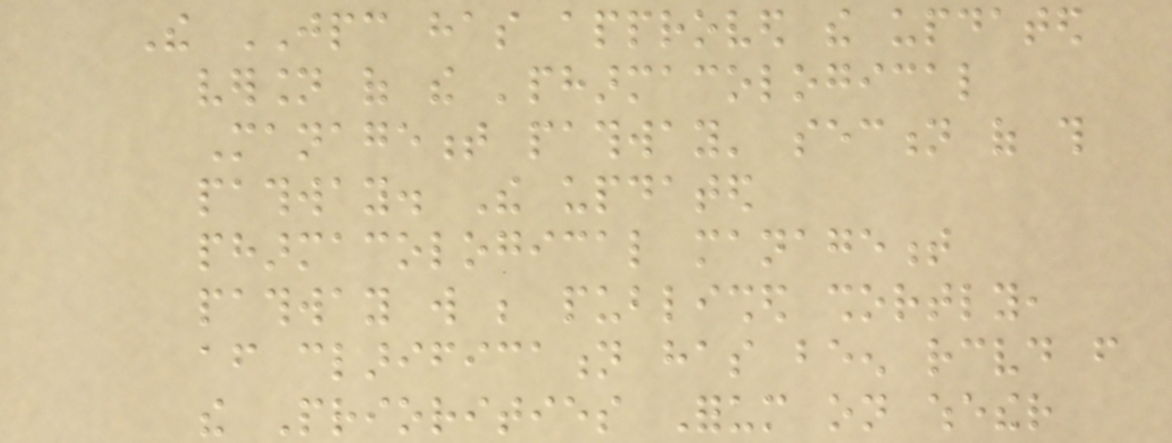The JPC has approved the updated
version of the 'pharmacological
Management pathway' section of this
pathway. The updated
pharmacological management
pathway will be published shortly,
after clarification has been received from
the Priorities Forum on whether
